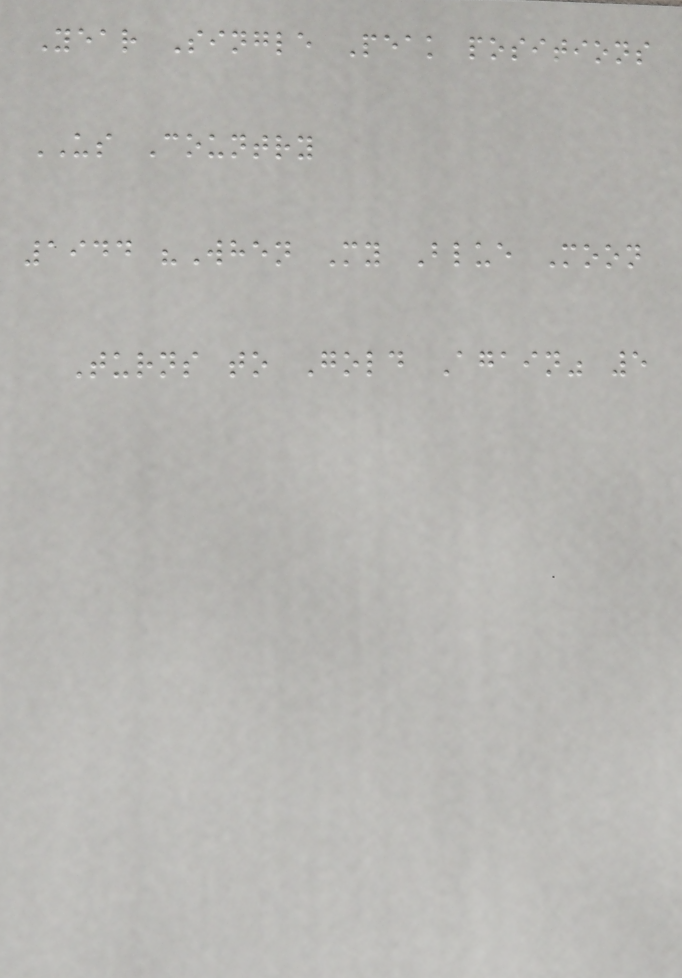Year Single Peak positions
US Country
1944 "When My Blue Moon
Turns to Gold Again" 5
